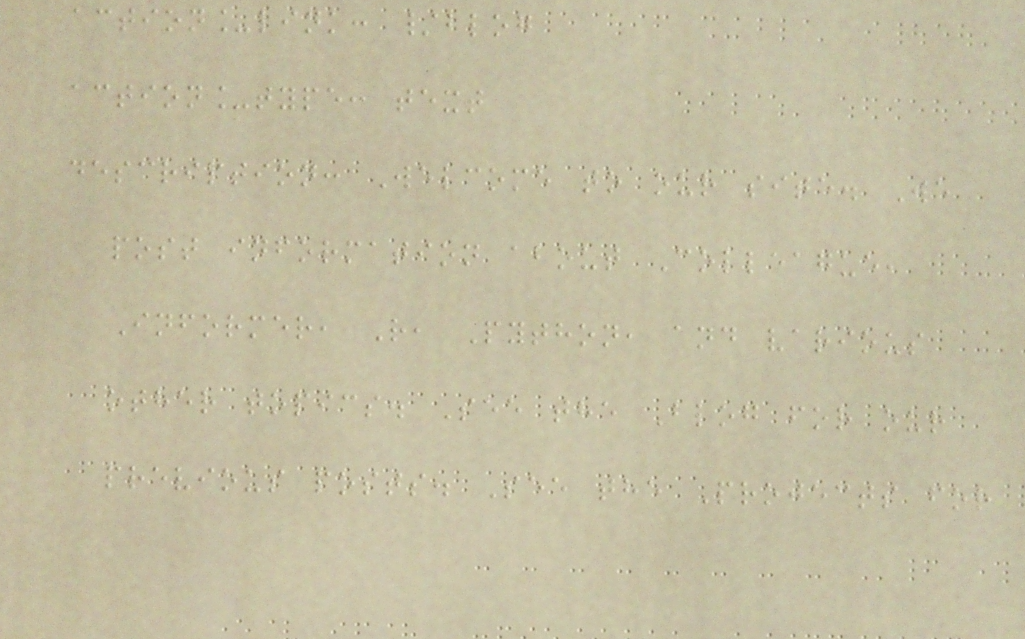action_link: /blog
action_type: text
description: Welcome to our site. We
post information about Colleague,
Informer, R, Python, and various
other topics. See the Blog for our
previous posts. See the Projects for
